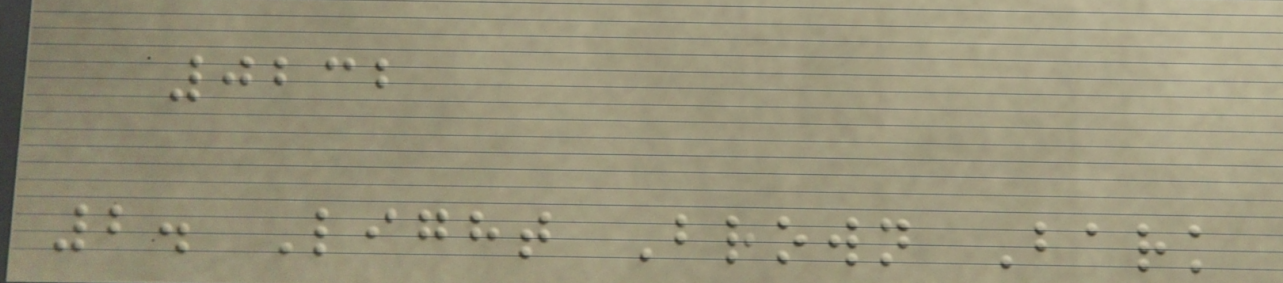0232
2. Light Brown Bark
